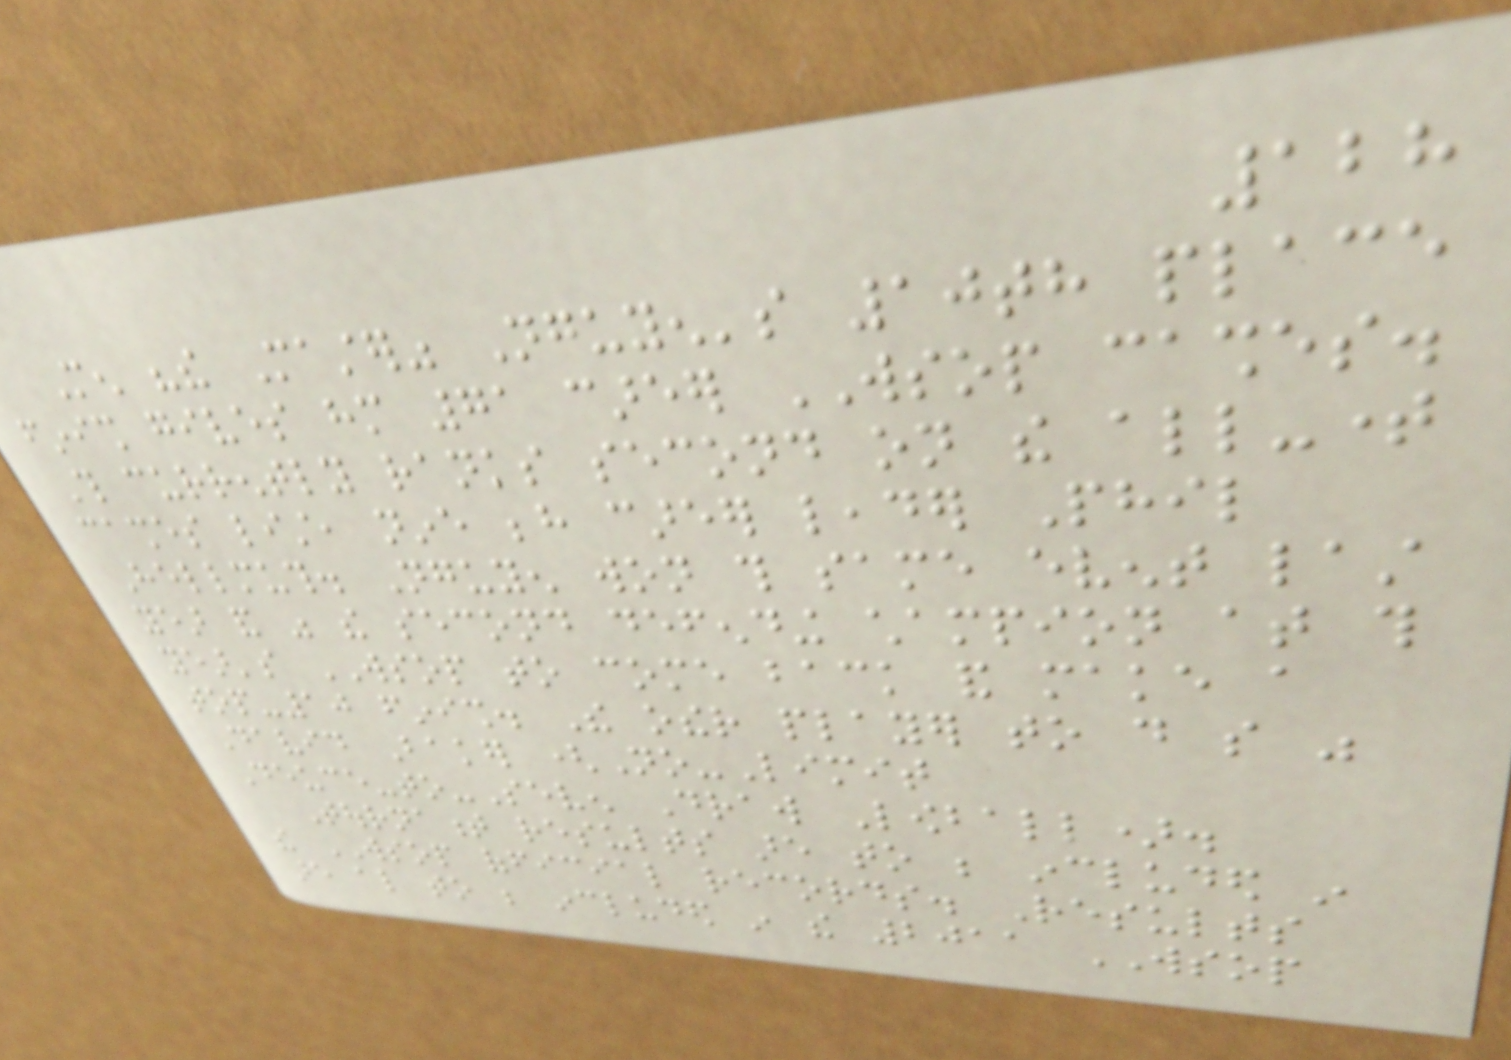128
Men "the Master" Nguyen's 10th place
finish gives him 71 career WSOP cashes.
This currently ranks second on the all-time
cashes list, nine behind career leader Phil
Hellmuth. Nguyen won this same event last
year and was the second defending champion at this
year's WSOP to come back and make a
top-10 finish. The other player to do so was
David Baker (No-Limit
Deuce-to-Seven Draw Lowball).
Tournament results are to be included in
the WSOP official records. Results
are also to be included in the 2011 WSOP
